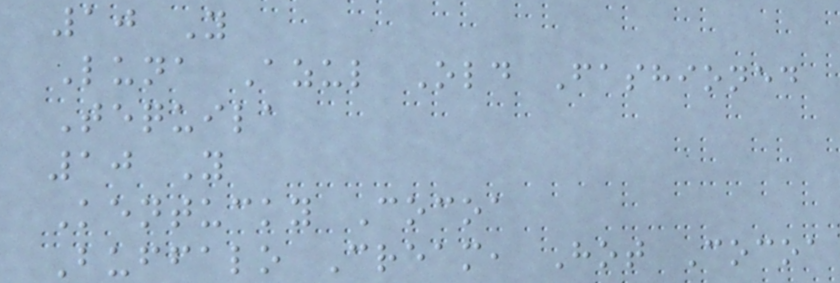10 Y
Luna Azul Old Fashioned
Tequila
10 Y
Kentucky Cocoa
Buffalo Cream, Hot Cocoa
